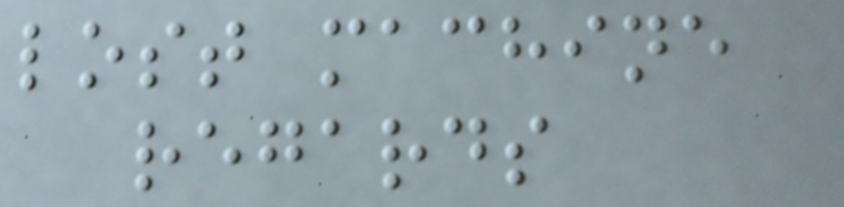lost machine
regards
